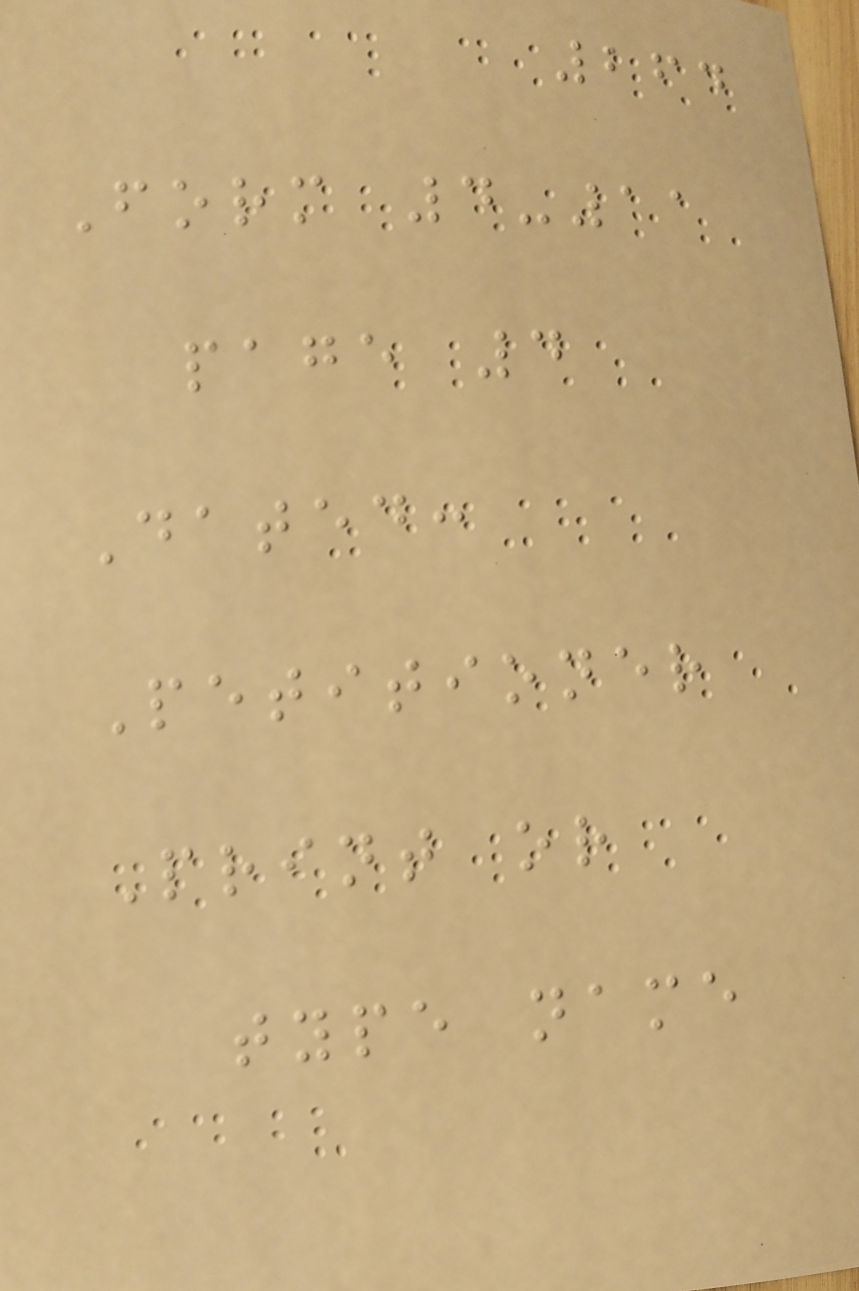264
Form 4-11
page 4
Dated:
Petitioner
Print or
type name
